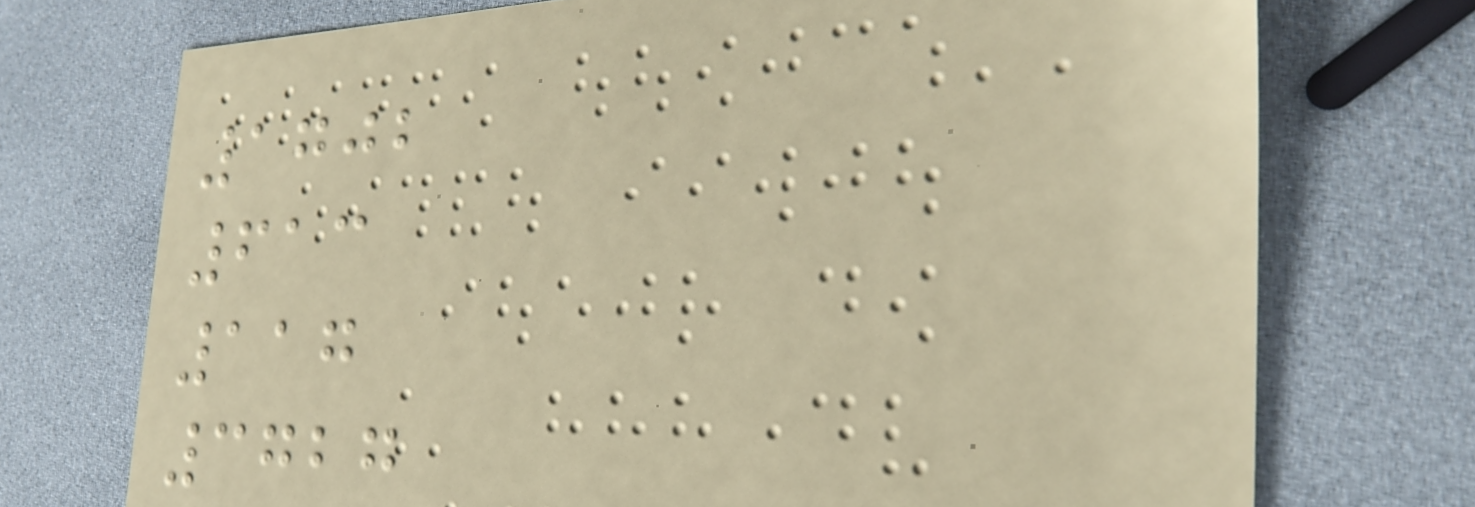1702
613
117
3727
